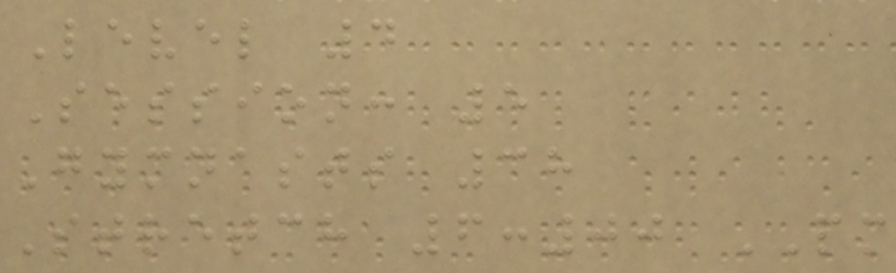Level 4
Session: 5
Gymnasts 38
Stretch 6:00 PM
